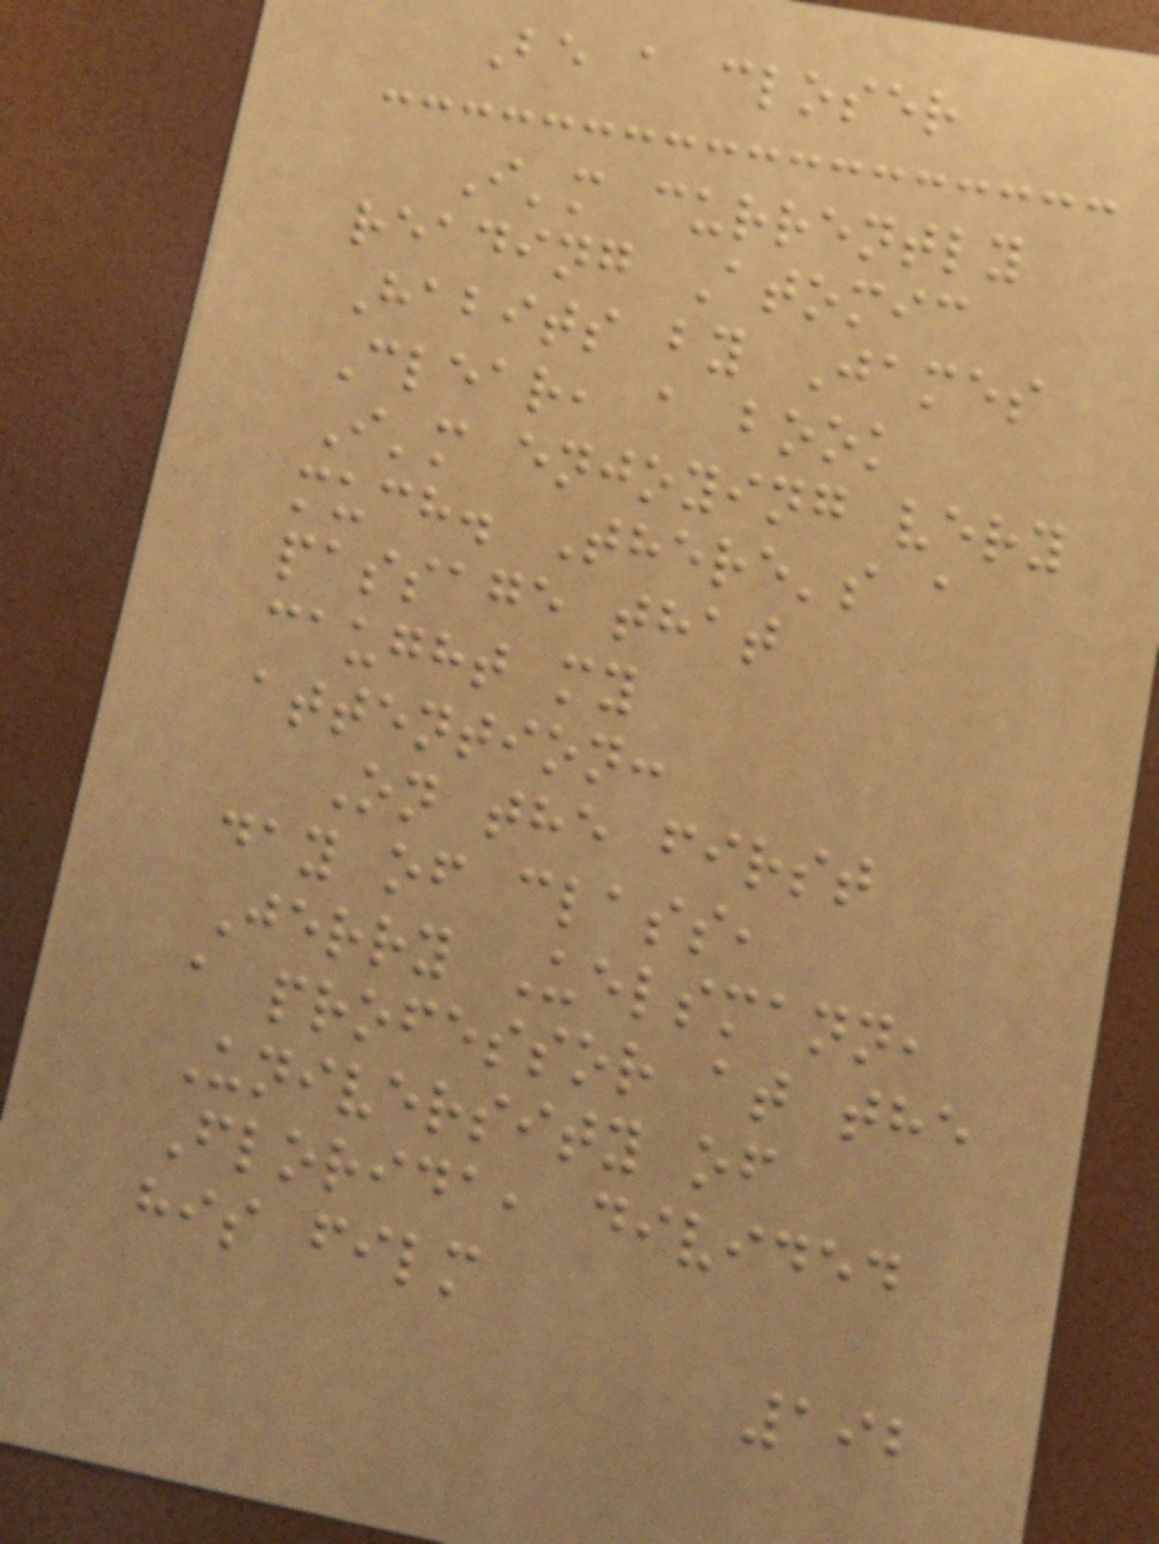Be a closer
I'm currently
reading Atomic
Habits by James
Clear, a book
I'm enjoying very
much. There's a
passage that
caught my
attention:
On the first
day of class,
Jerry Uelsmann,
a professor at the
University of
Florida, divided
his film
192
